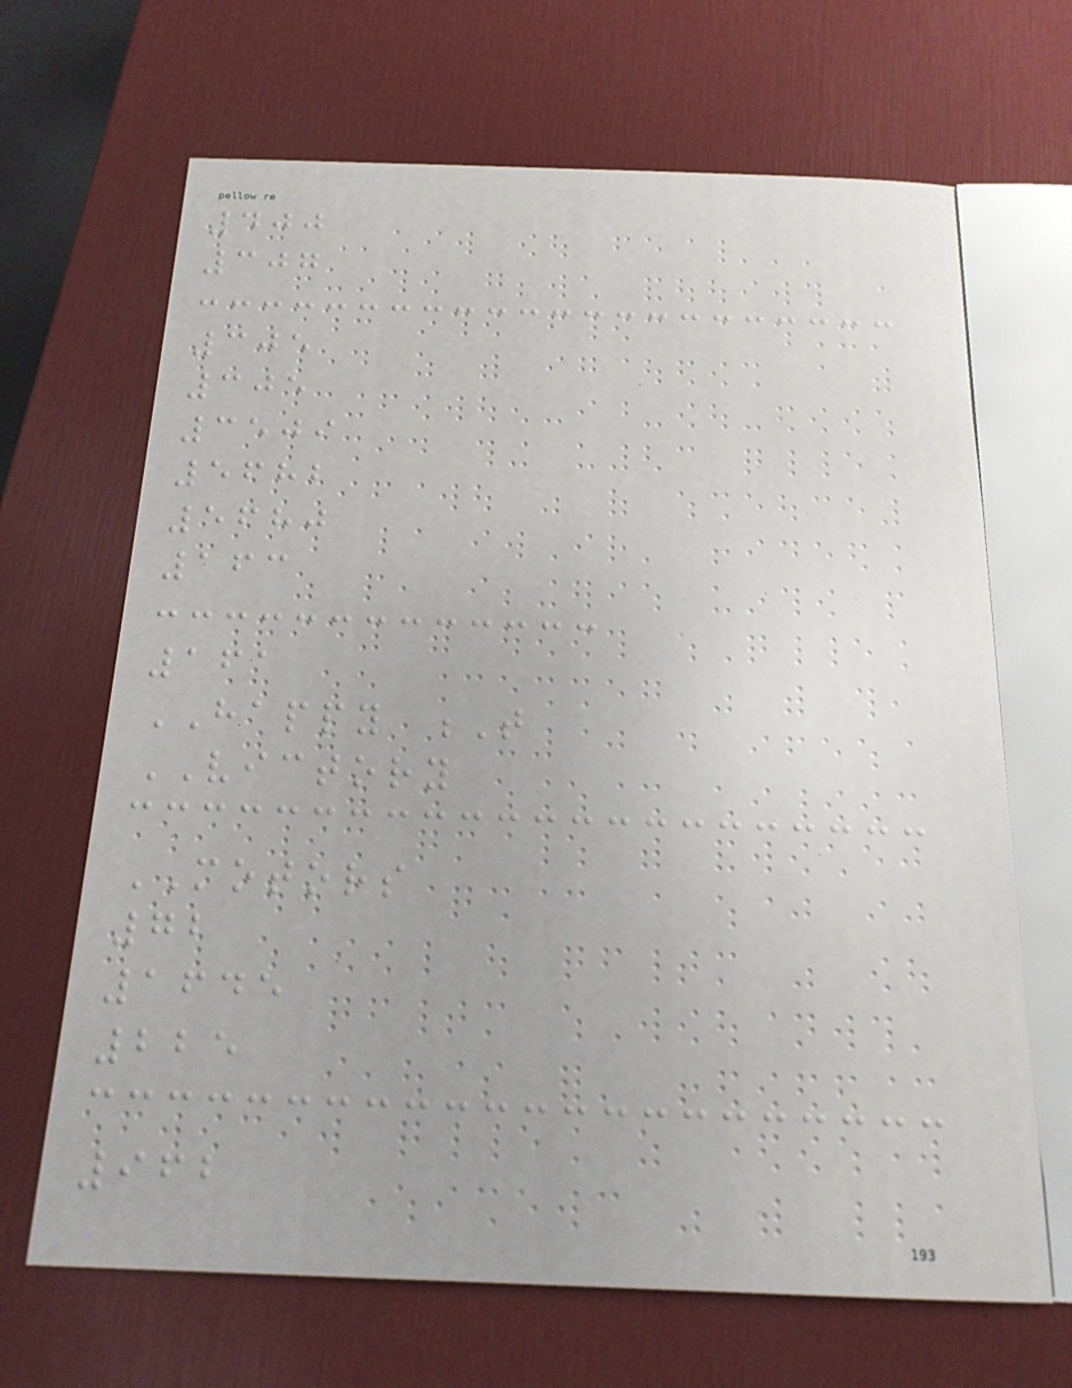400
307
305
305
3509
5682
5680
163
161
HAPPY T
VICTORY
MOTORS
72
1645
225
962
